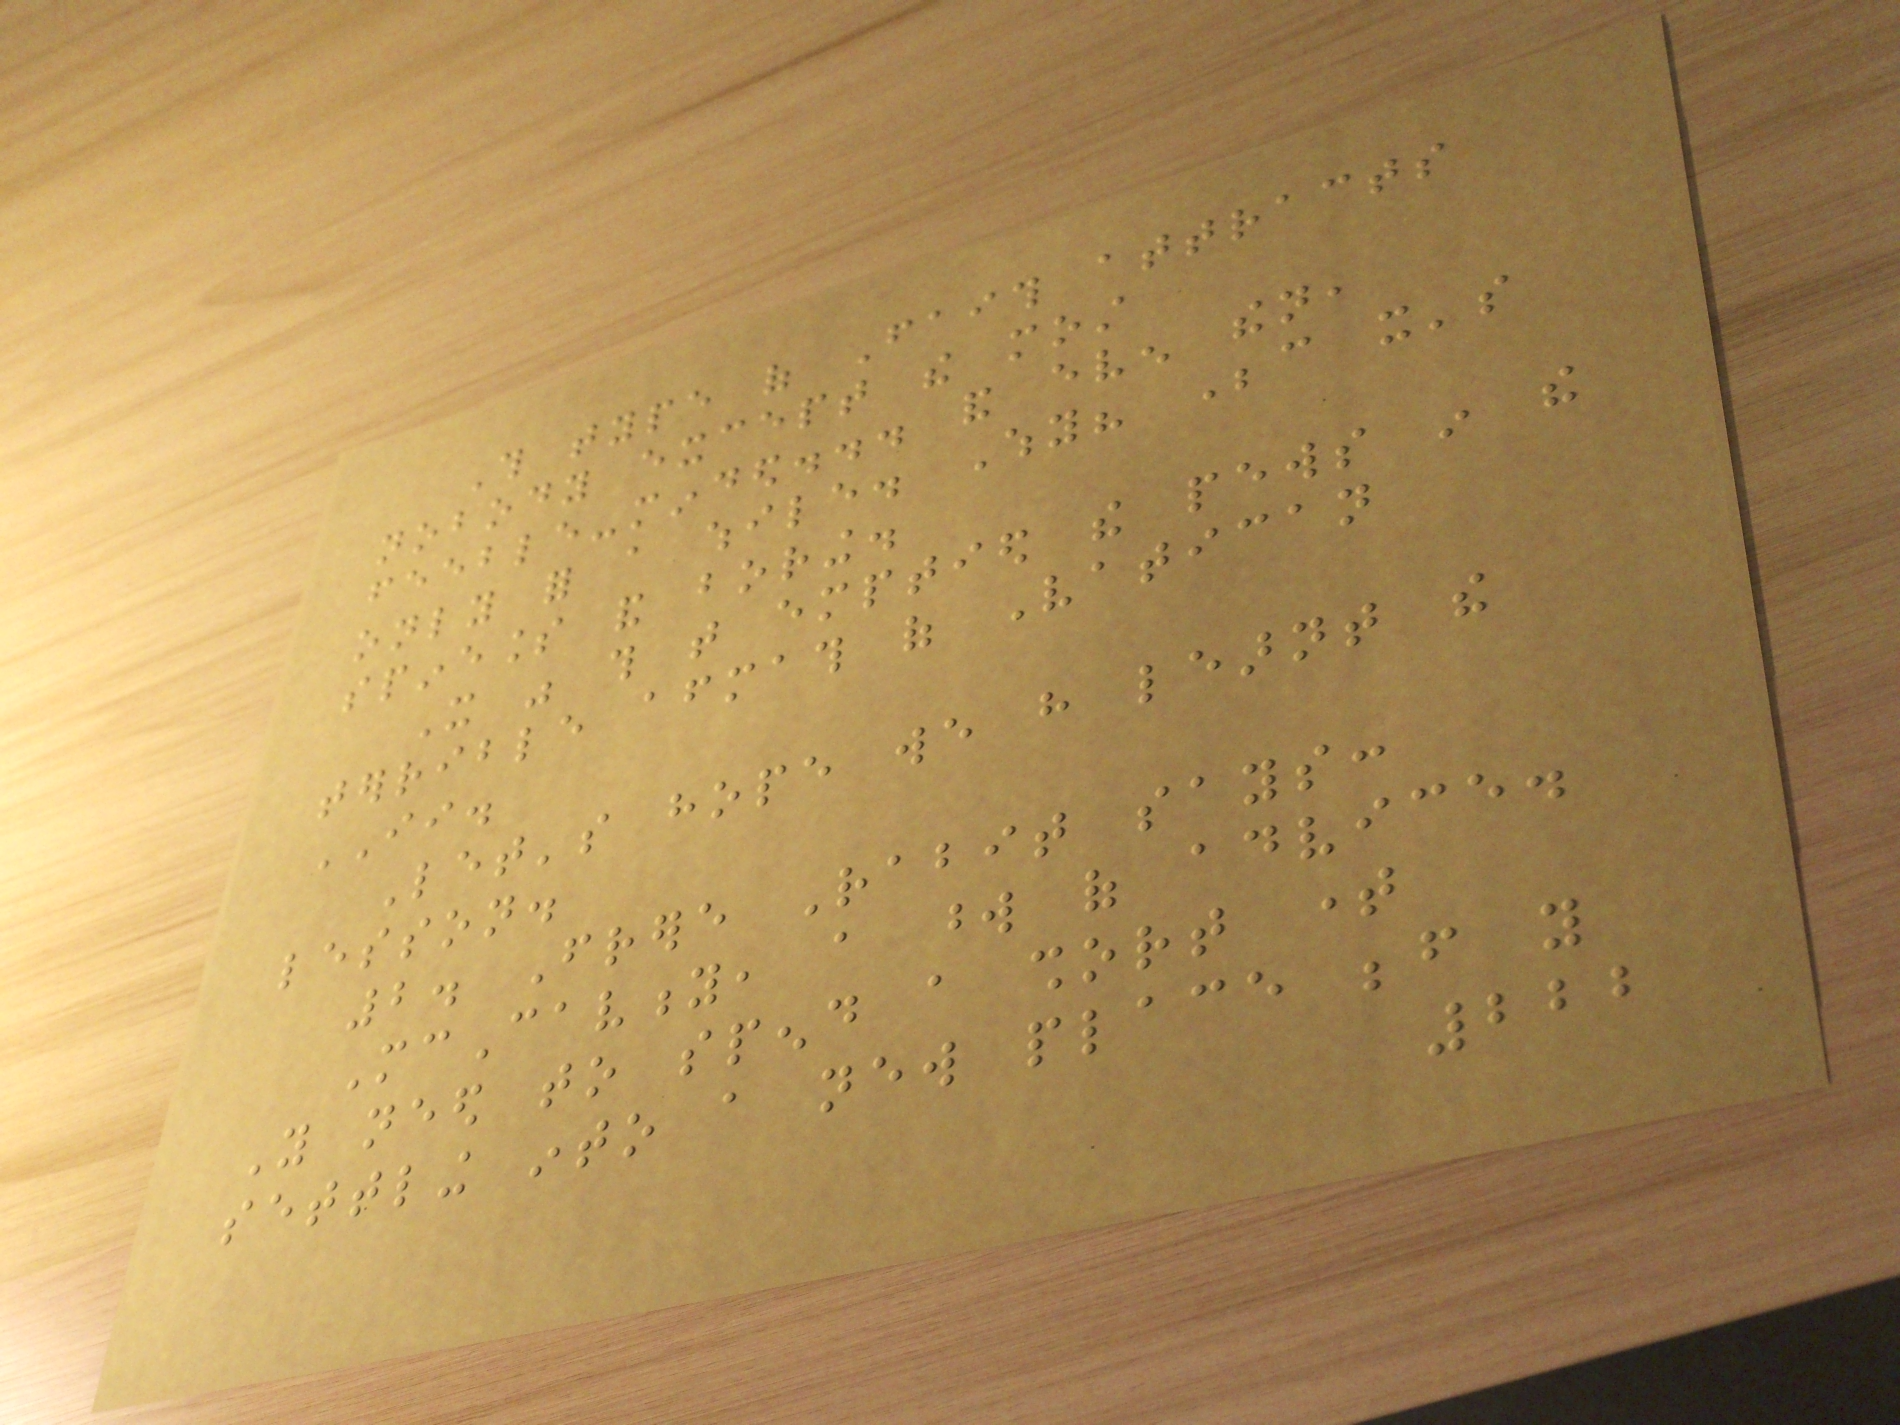This type of Faith attracts
nobody except the most
feeble-minded... and even then,
only for a while. Why? Because it's
spineless and boring.
It was this that emptied the pews in the
terrible aftermath of Vatican
II.
Let's hope we have learnt the
lesson.
2. Frere Rabit says:
McCavity, a word of advice.
You need to spend a short time
settling into a new place before you
222
